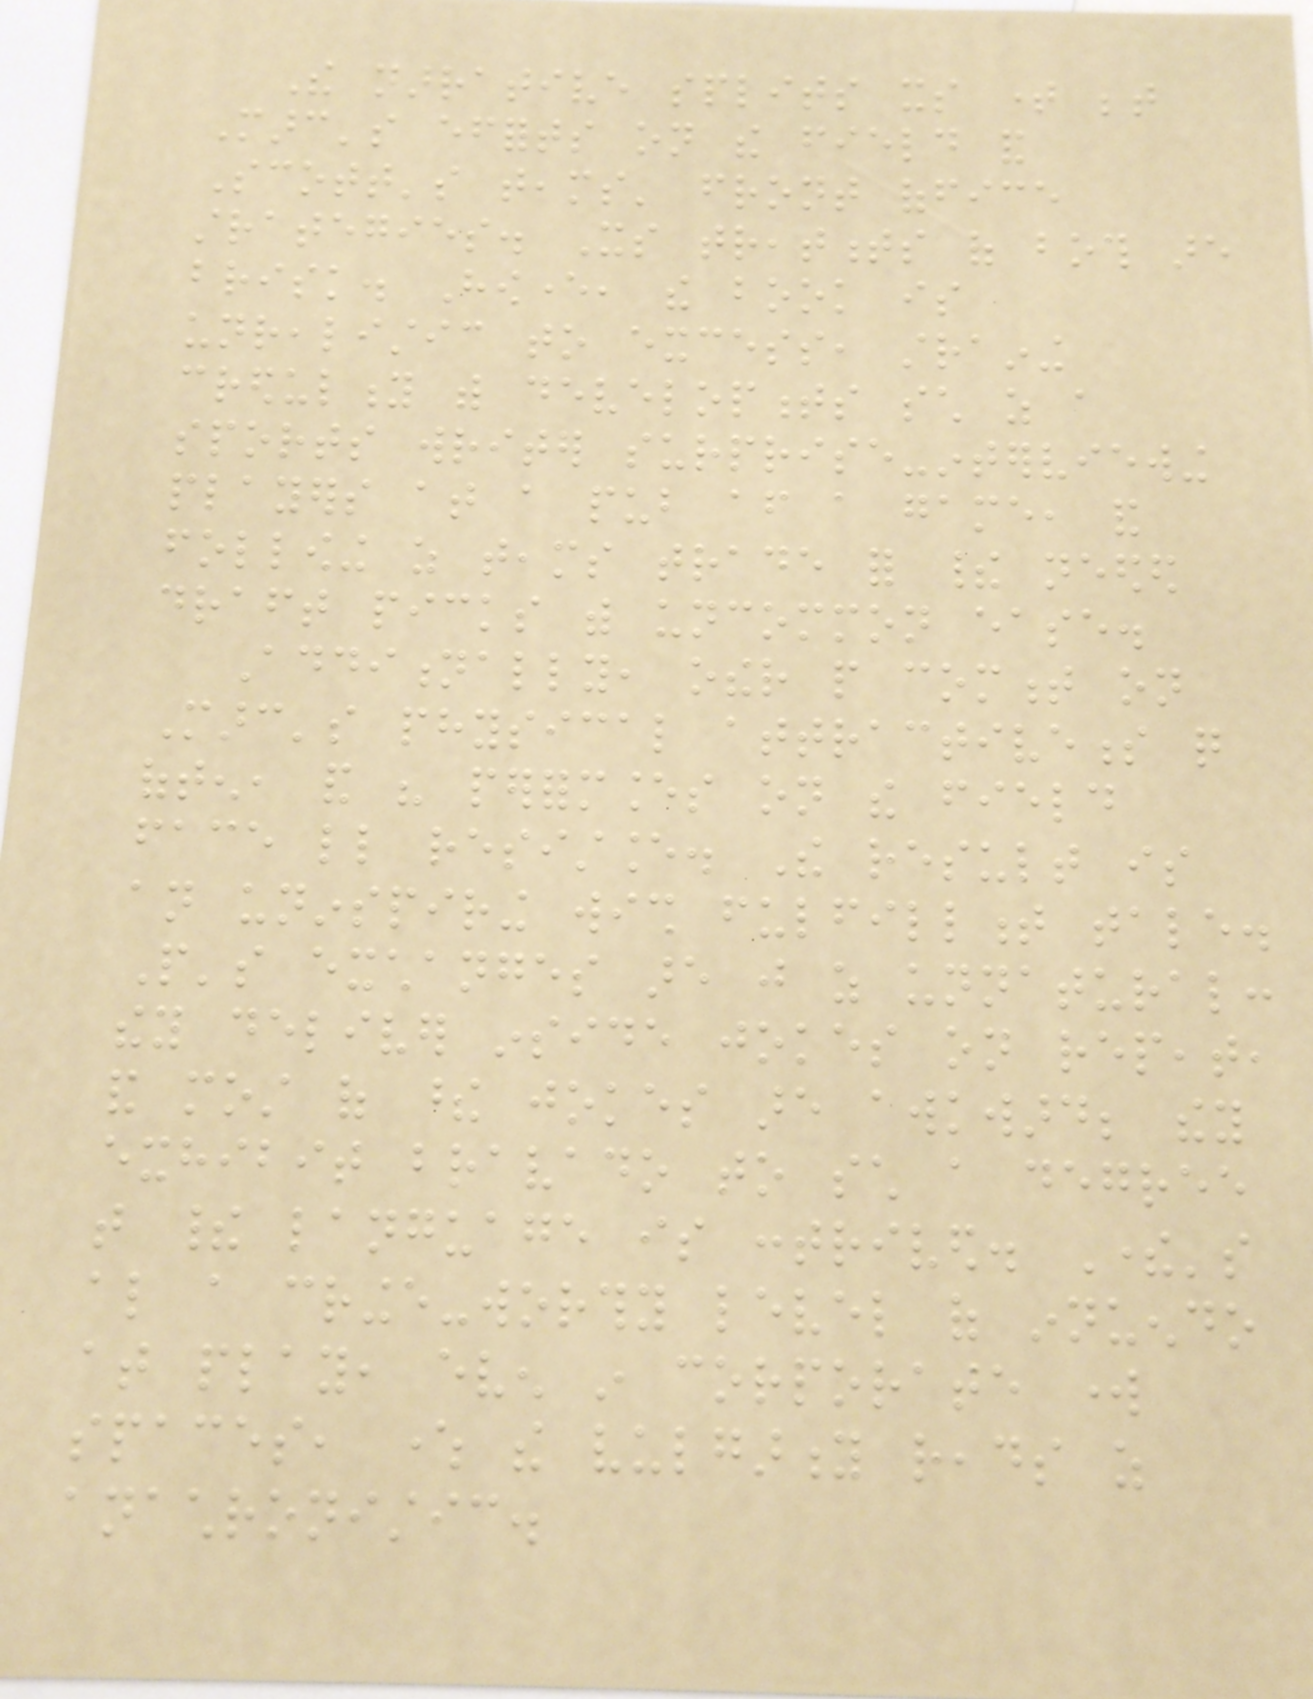The narrative splits its time between
Marc's efforts on the field and
Scott's teams' front office
strategies. Its treatments of both are
brisk. However, the book is
unrealistic to excess, straining
credulity with developments such as a
sports writer surprise-interviewing
players at a pub after a game, and
following as teams trade for their needed
draft picks with uncommon ease.
Additionally, other people comment on
Marc's physical attractiveness quite
often, and his performances on the field
face little resistance. The result is
an uninspiring wish fulfillment tale.
People's exchanges are just as unnatural:
they deliver inside jokes on repeat,
and most of these jokes are awkward; they
exhibit bravado to such a degree
that their language is contrived. There's
also a cringe-worthy level of innuendo
at play, even in corporate work
spaces, where the vulgarity reads as
anachronistic.
